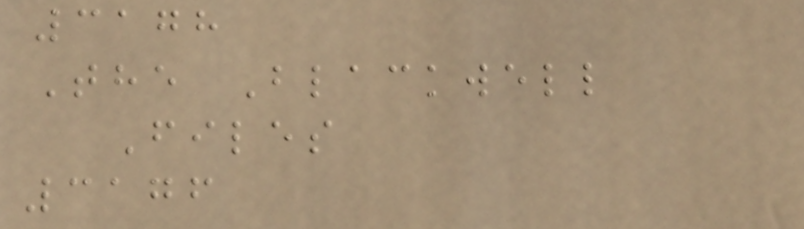3178
The Blackwell
Files
3176
